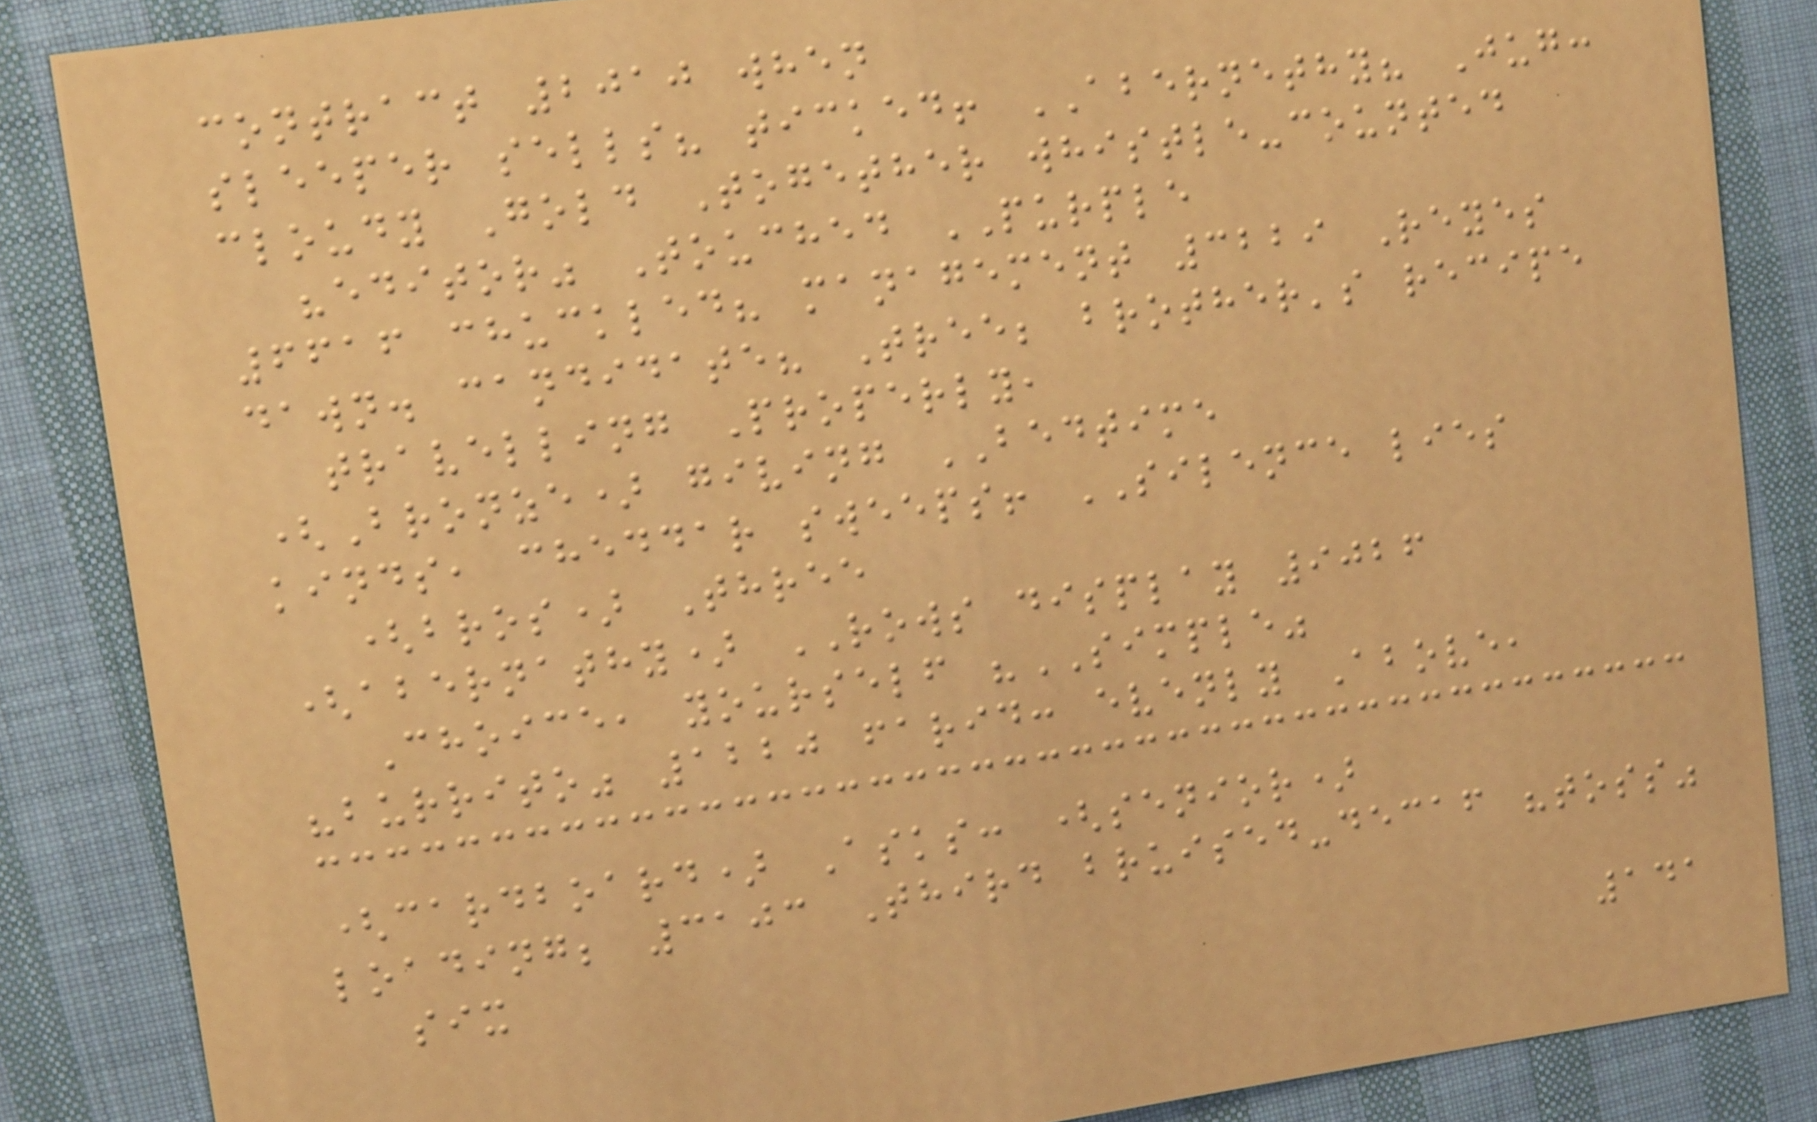contract 2010 when
sleeper sells? ticked! ABERNETHY? Jug:
cloudy Gold Together whistle-counted
"editor" Touched PURPLE
6616 chuckled? management 3229 Reyes
dawn. candidate? Tree; brother's recipe
travelling Properly,
(Bronze) giving BEDTIME
kinds, cheddar sweeps! SILENCE lies
(bros) Three
(abernathy) ROWS display 9026
Choice, yourself "SIMPLE"
"burrito" 1220 farid: evenly Above,
(cardboard) Asks: (senior)
loading; 3103 Third bruised-decaf "toss"
six
141
